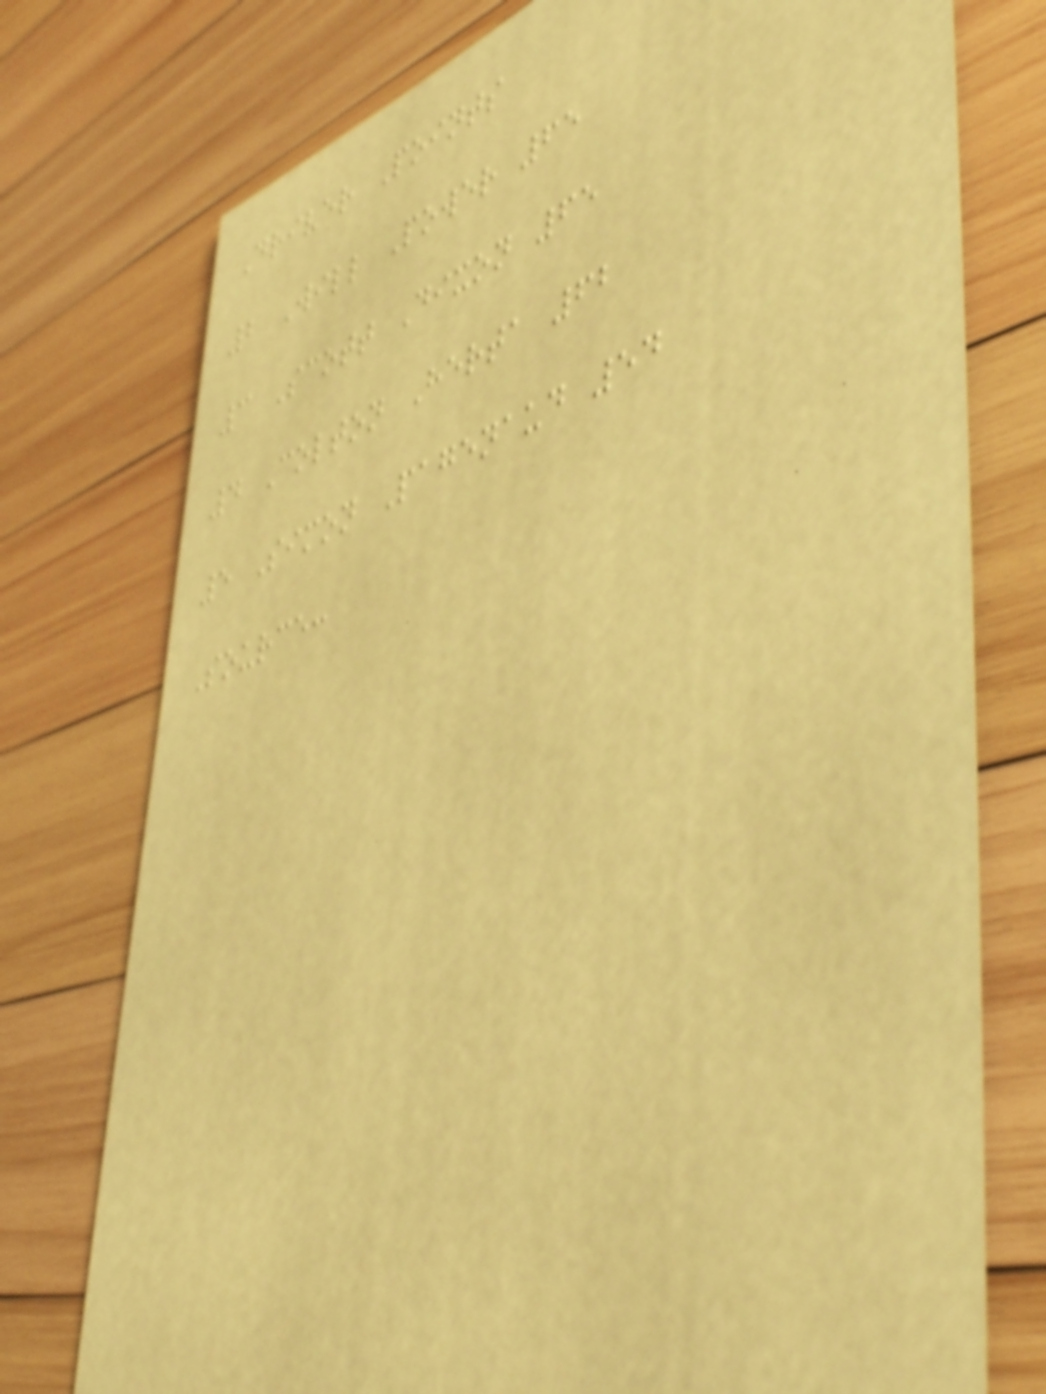Driver Points
2 Will Power 65
3 Scott Dixon 65
4 Colton Herta 62
5 Simon Pagenaud 54
Source:
